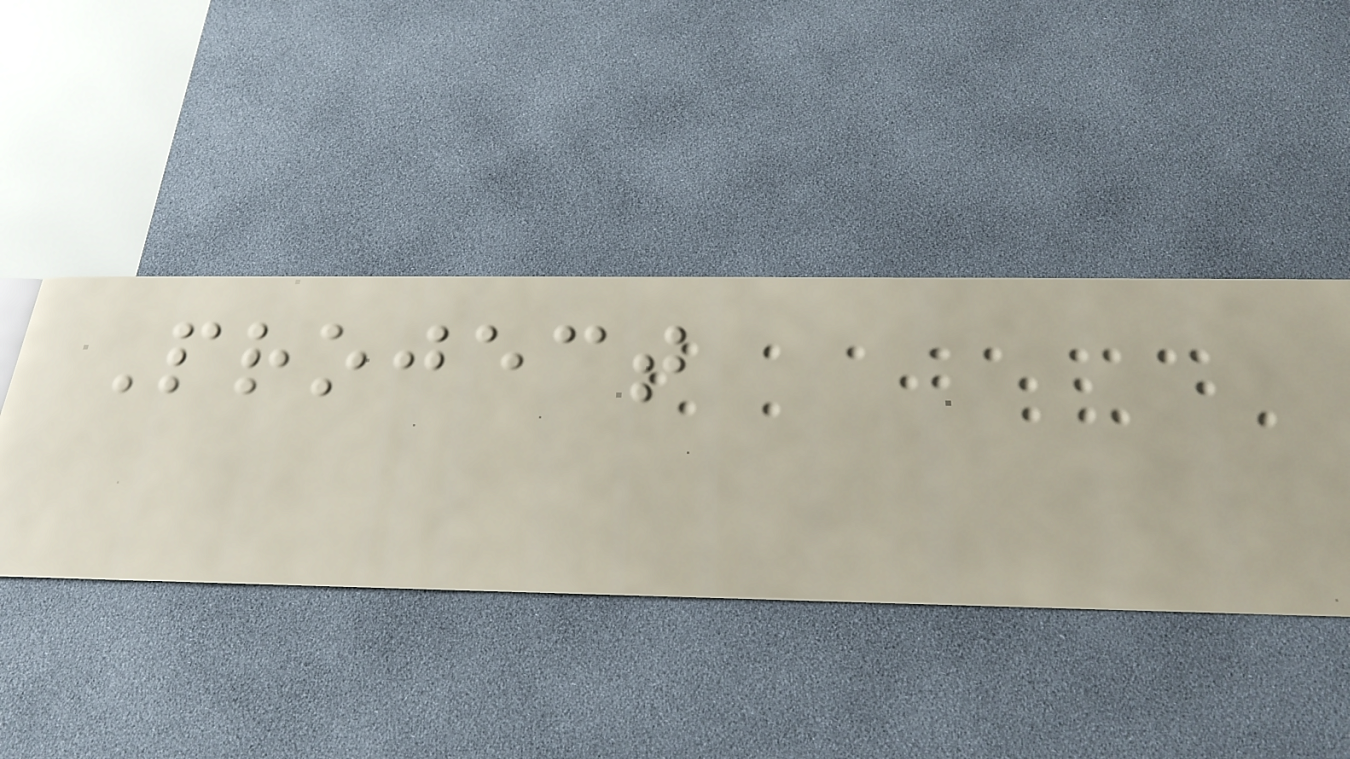Project
